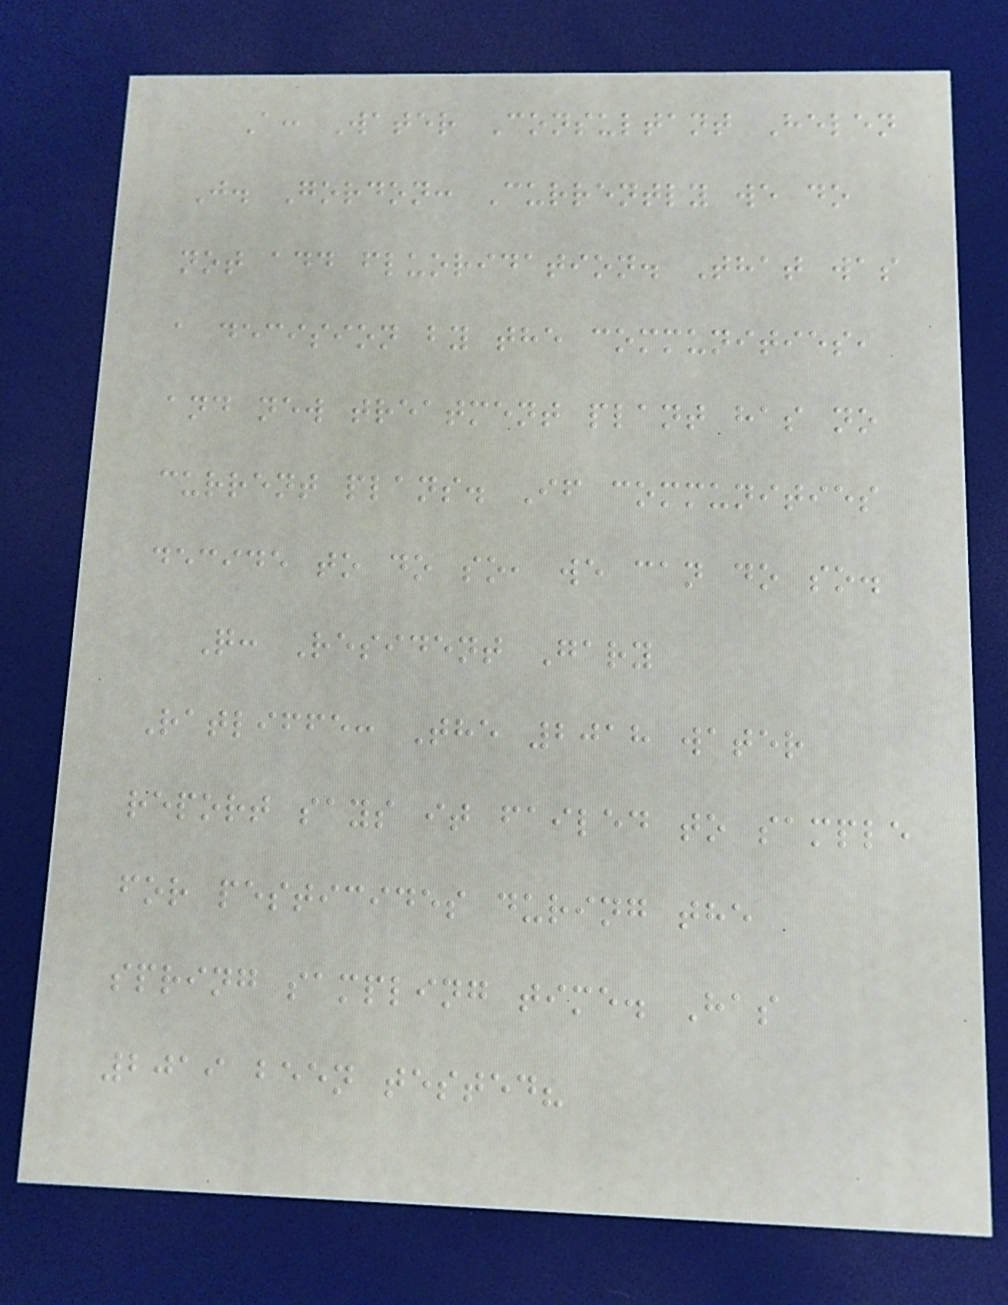A: Water Consultant Helen
J. Gordon: Currently we do
not add fluoridation. That was
a decision by the communities,
and new treatment plant has no
current plans. If communities
decide to do so, we can do so.
Q: Resident Gary
Ratliffe: The 2018 water
report says it failed to sample
for pesticides during the
spring sampling time. Has
2019 been tested?
